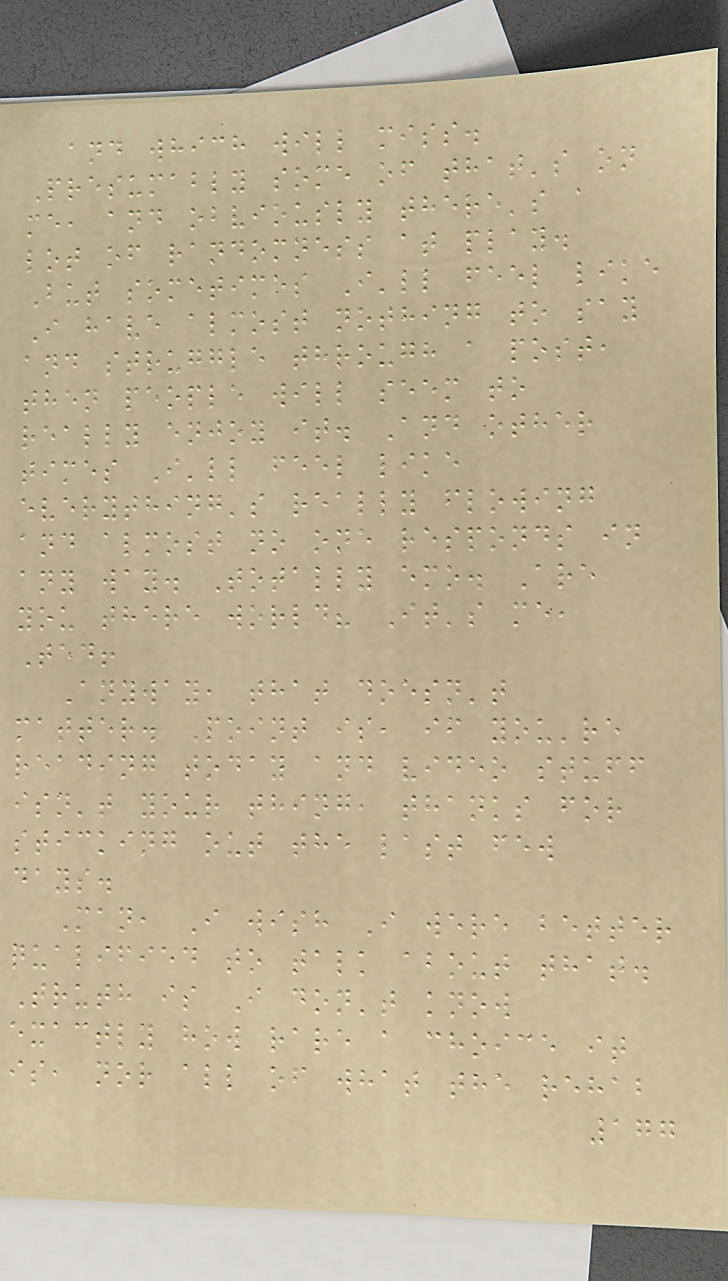and which will miss.
Presumably some of that's on
me, and obviously there's a
lot of randomness at play.
But sometimes I'll feel like
I have almost nothing to say
and struggle through a post,
then people will seem to
really enjoy it. And other
times I'll feel like
everything's really flowing
and almost no one responds in
any way. Totally emo. Are
you there world? It's me,
Ted!
Anyway, that doesn't
matter. Point is, if you're
reading today and video stuff
isn't your thing, thanks for
sticking out the last few
days.
Man, I wish I were better
qualified to talk about that.
Truth is I don't know
exactly how rare a choice it
is, nor all of what the rehab
177
